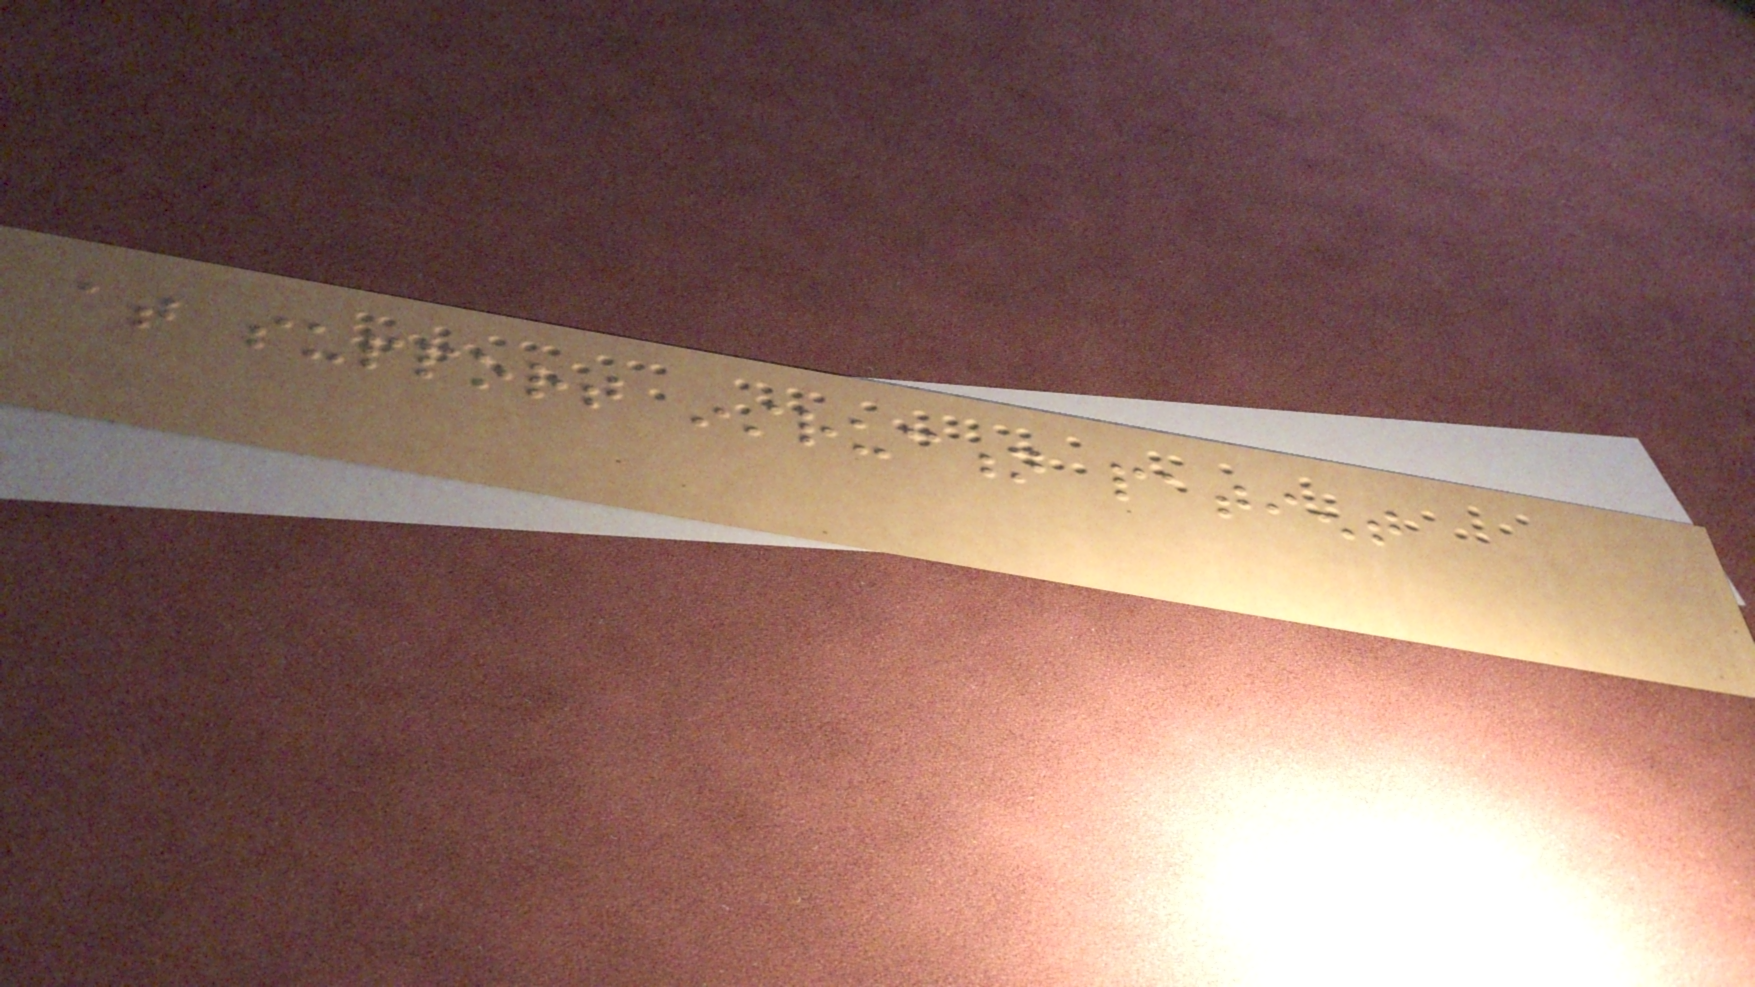at support instruction patient
